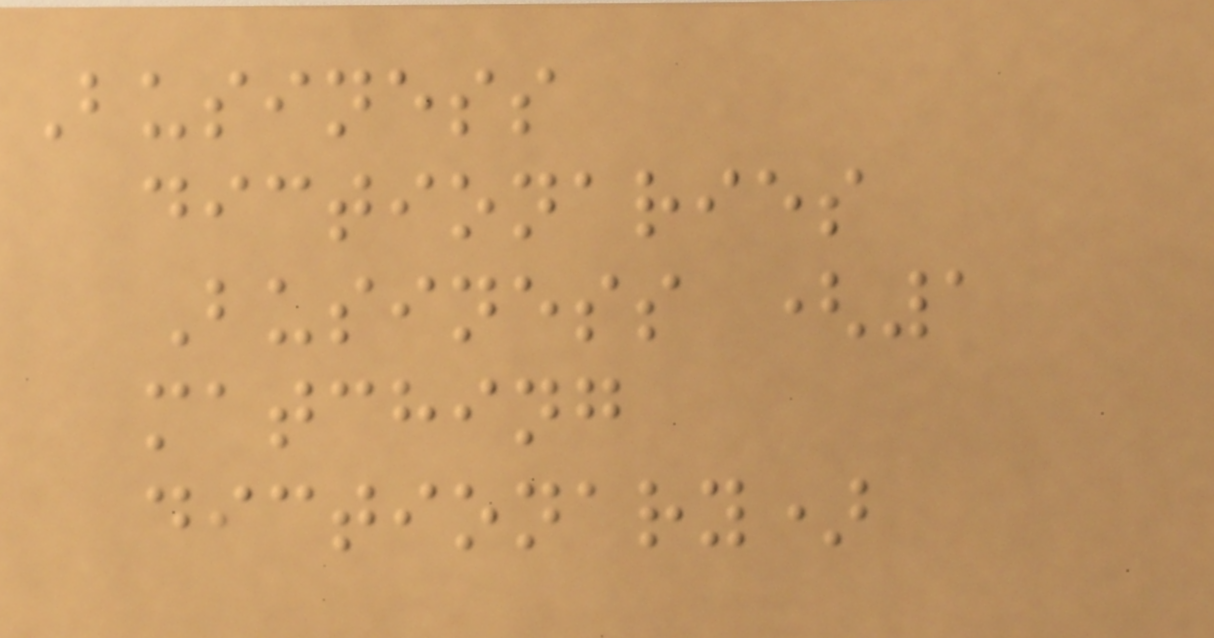Business
dictionaries
Business (1
matching
dictionary)
